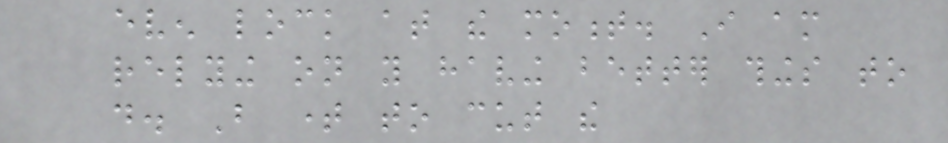even lock at the moment. I am
relying on you having better things to
do. But time to cut the
